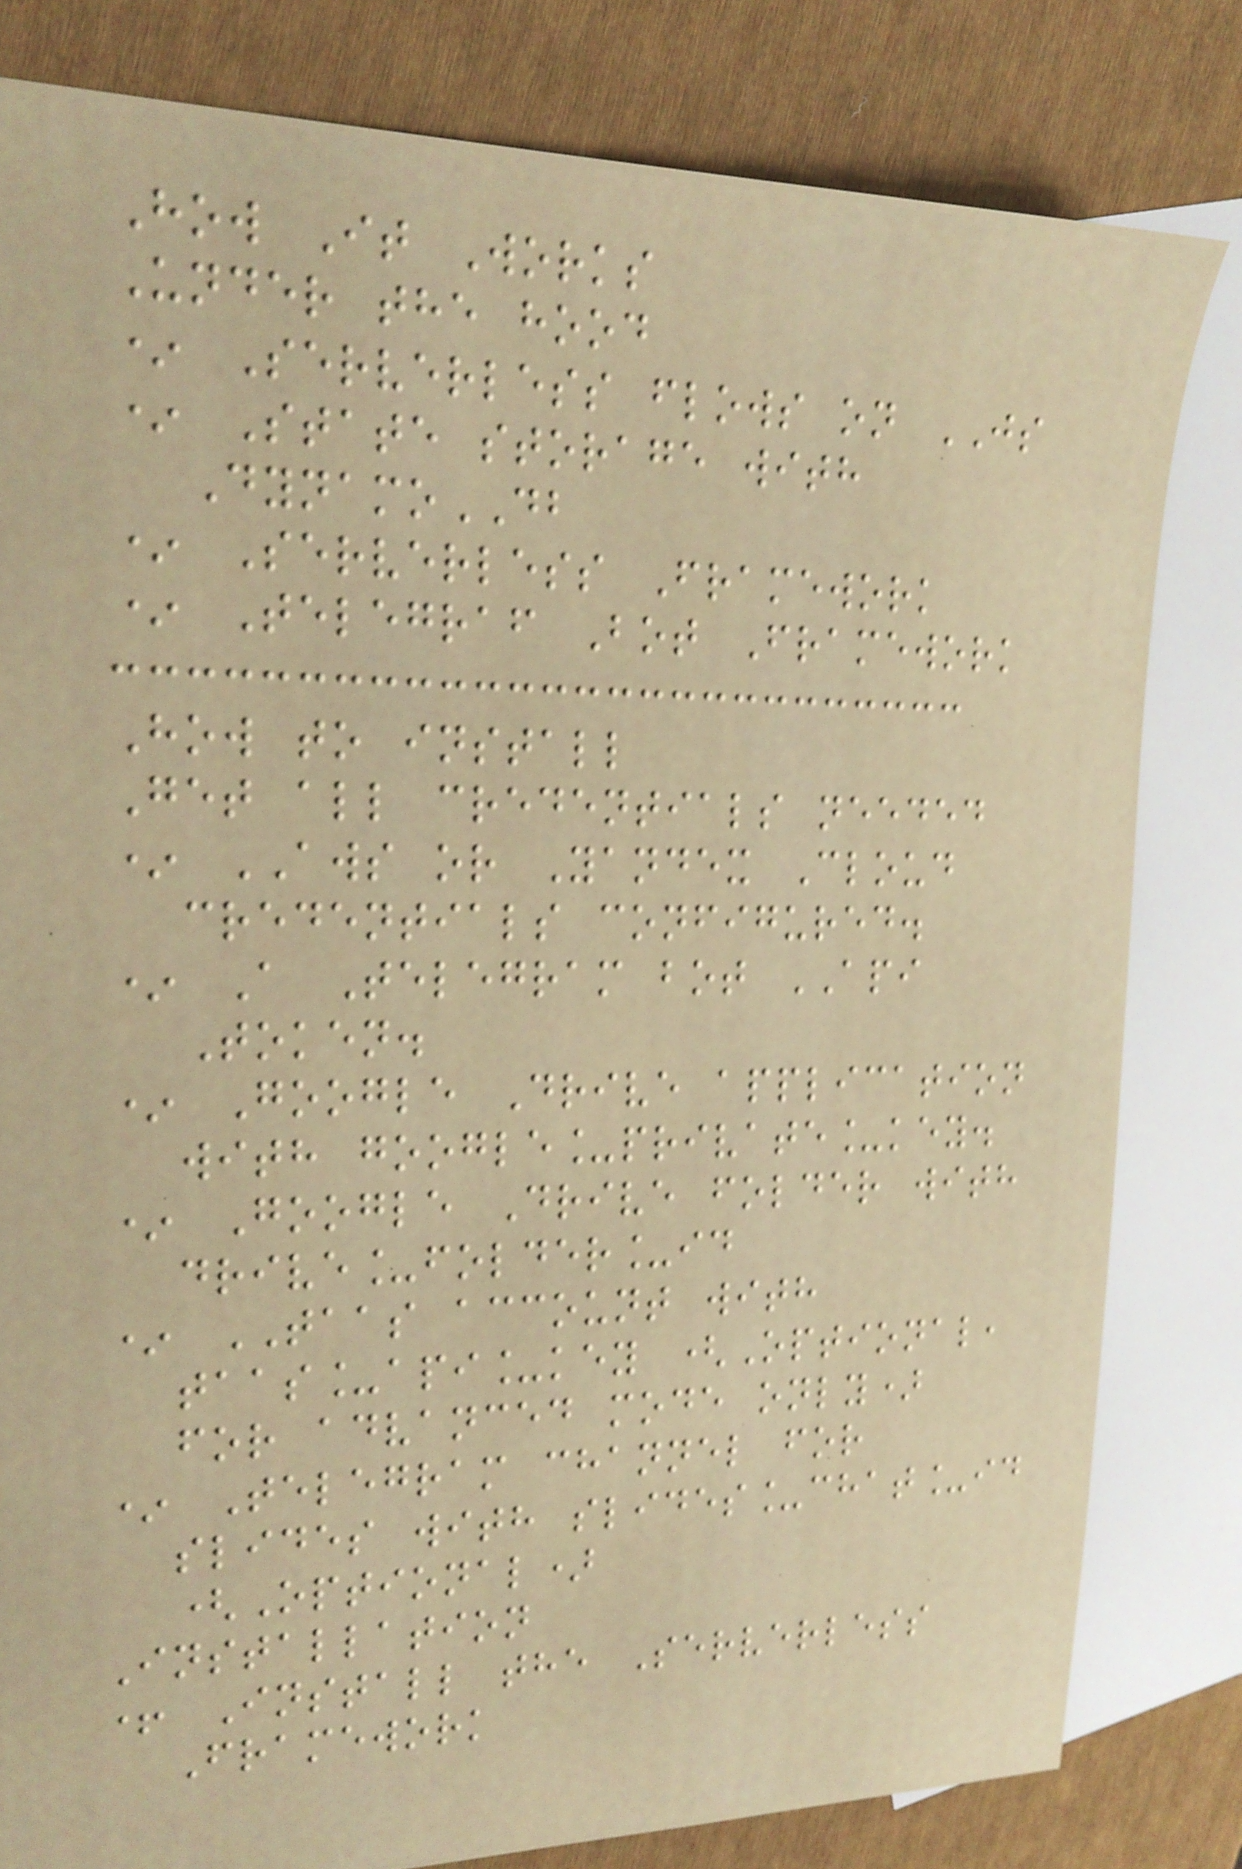How It Works
Under the hood
* Serverless flows on JS
* State storage with
DynamoDB
* Serverless Framework
* Telegraf Bot Framework
How to install
Get all credentials needed
* AWS or Yandex Cloud
credentials configured.
* A Telegram bot API
Token.
* Google Drive application
with google_private_key.
* Google Drive folder with
drive_folder_id
* TAAS account with
taas_api_key (Optional,
for advanced mode only)
* Telegram channel for
slides with slides_chat_id
(Optional)
Installation
+ Install the Serverless
Framework
